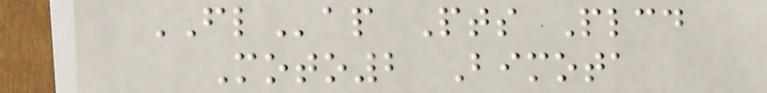FLap Pts Plcd
Moto2 Bimota
